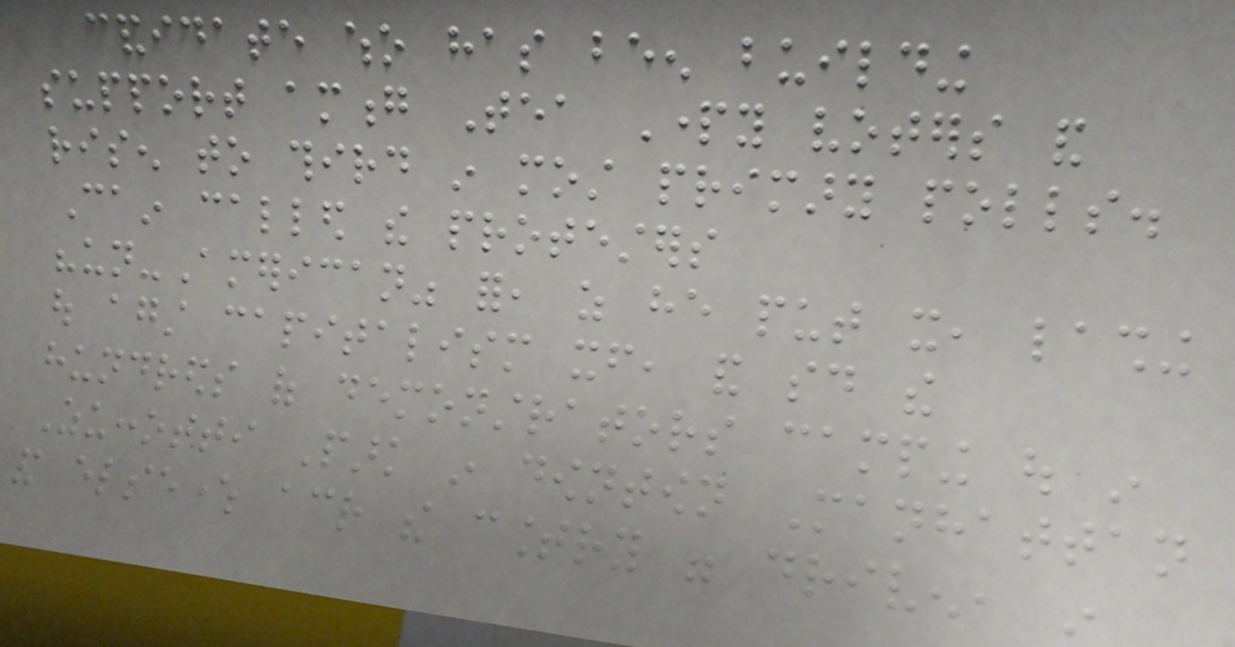candidate who has been building
support among Tea Party voters and
risen to third in most primary polls.
Cain called the protesters
"un-American" for, as he put it, lashing
out against capitalism itself, and said the
hundreds of demonstrators camping out in
Zuccotti Park in downtown Manhattan
and elsewhere across the country were driven, in
